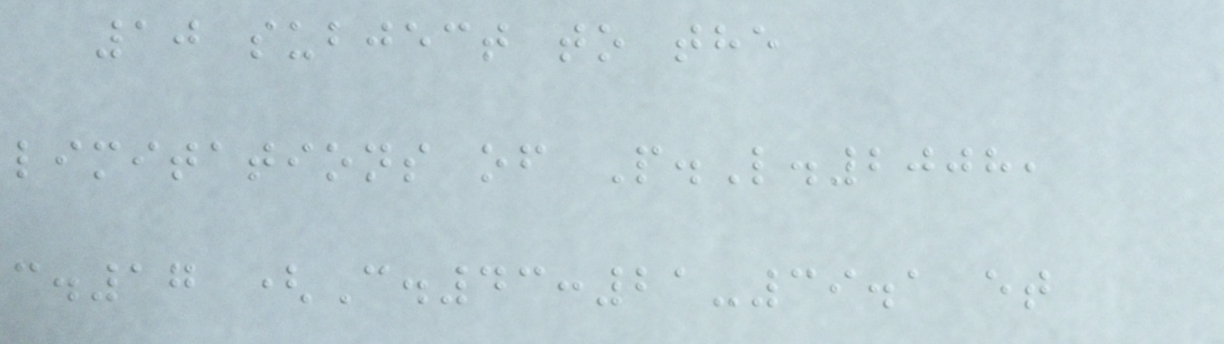10 subject to the
limitations of P.L.2008,
c.17 (C.43:21-39.1 et
